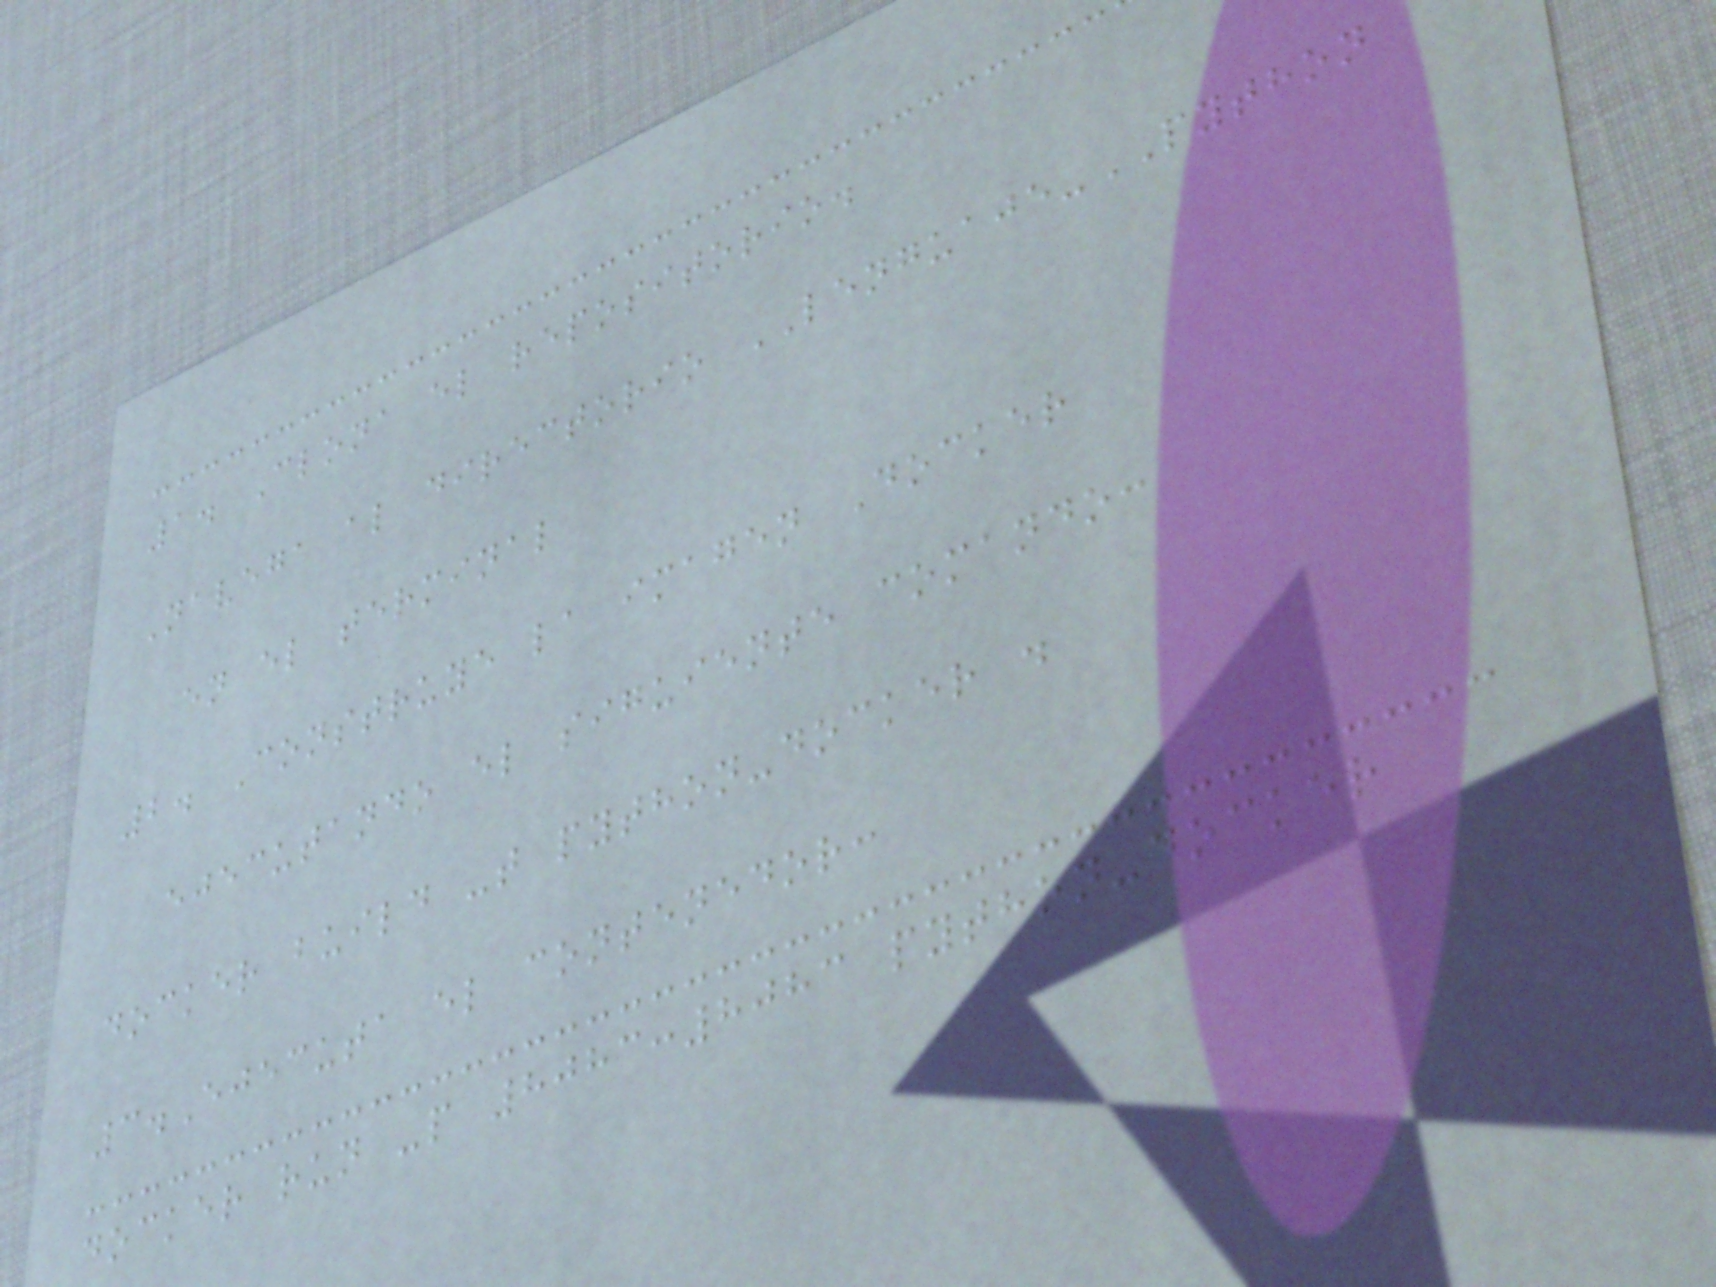1. Clona el repositorio.
Navega al directorio LENGUAJE-PYTHON
en el terminal
2. Construye la imagen Docker
ejecutando el siguiente comando:
docker build -t python-docker .
3.Ejecuta el contenedor:
docker run -p 8083:8083 python-docker
